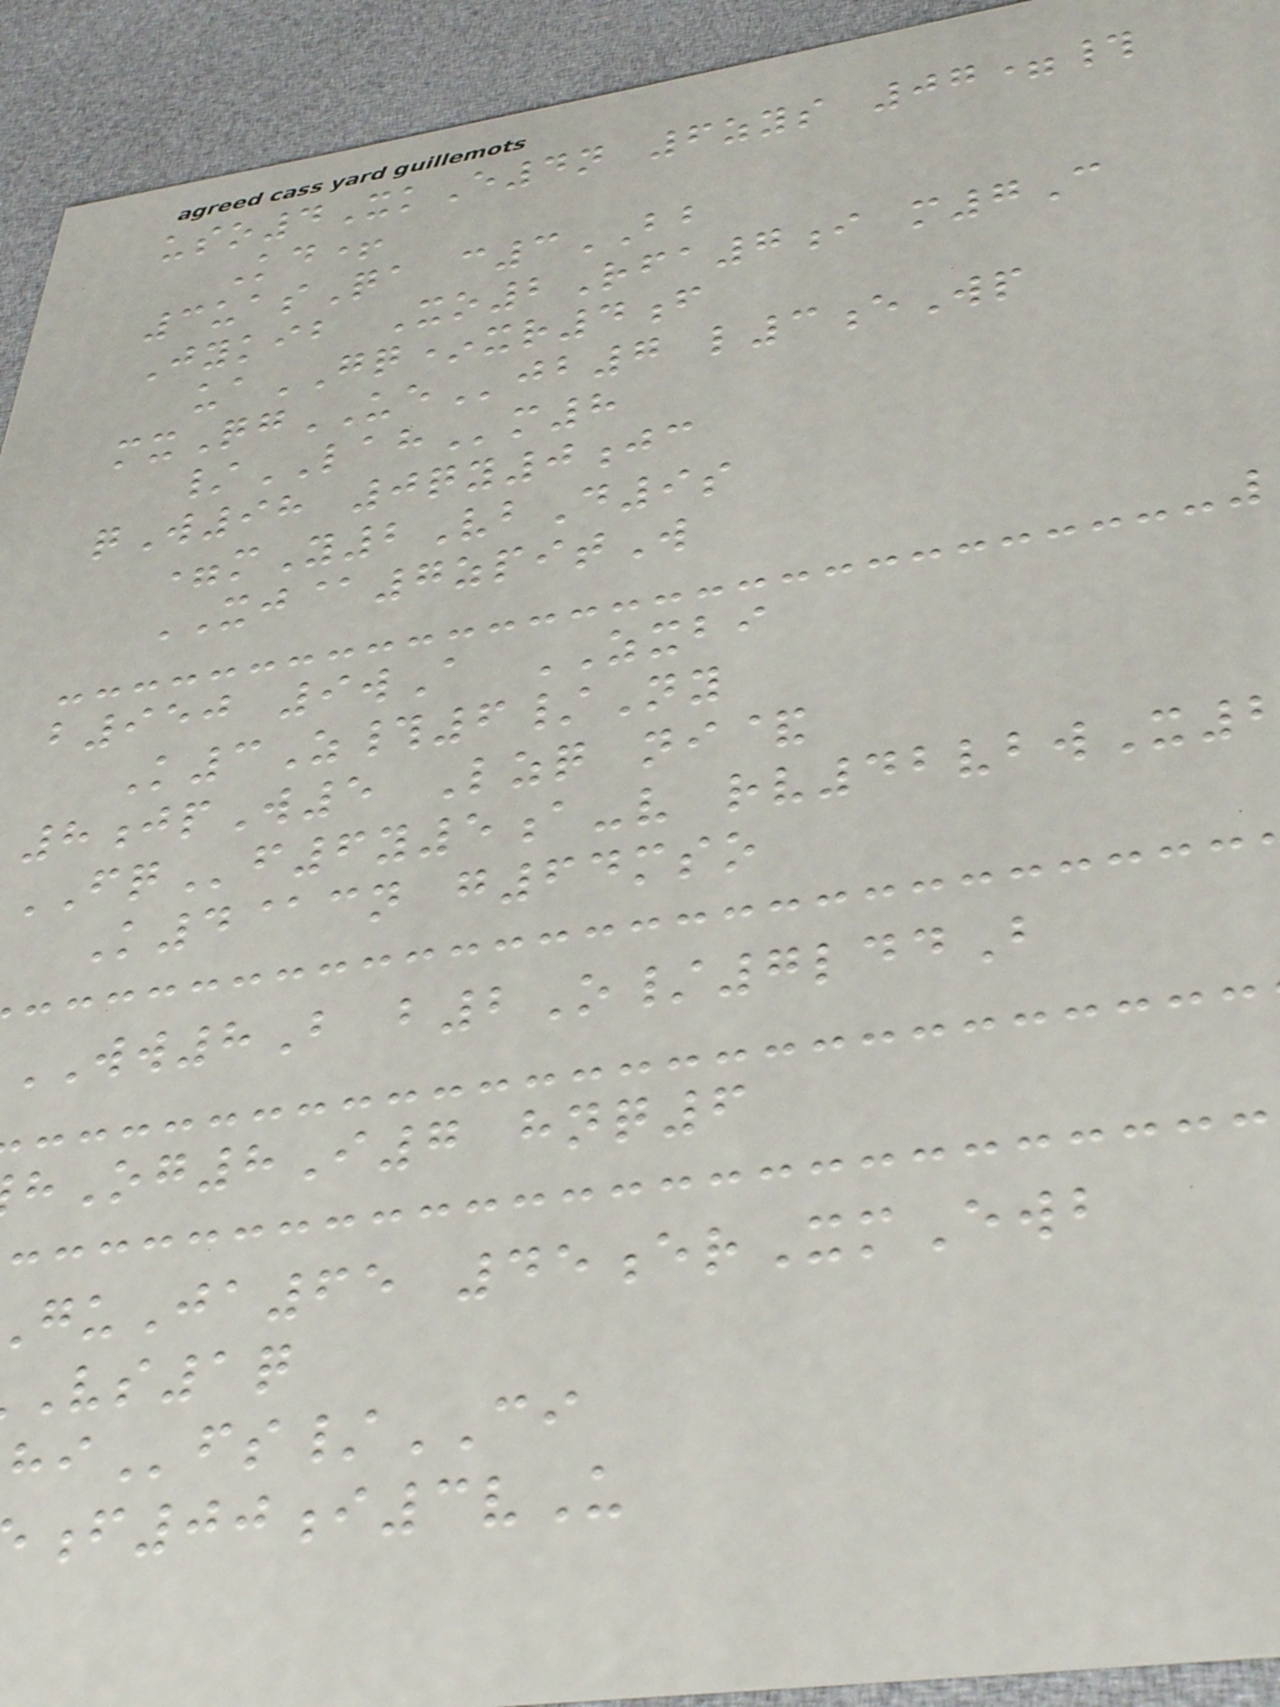uso4XkE4n 6zys 07=#
Kd+
3uasQa c3BB
Jykib Xo2Rfa7i m7C
uaGQ*xr4f
mxQgUEjb7 l3eWp
/LAHm8
qW98 0qy0jc
=mY2VbD9s
XJ@7zpitW
b950 9wA ZXBI
K3Z#6/Ny
8jpW5 Lzq ni&
FQf6y5a-v rv42vbwX
K4@cn g64mso
WW8B b2O/7lddB
Og8I7 hnq6
uJa65 45erXmEwb
vs1q
fs/CI
f00i3vU
